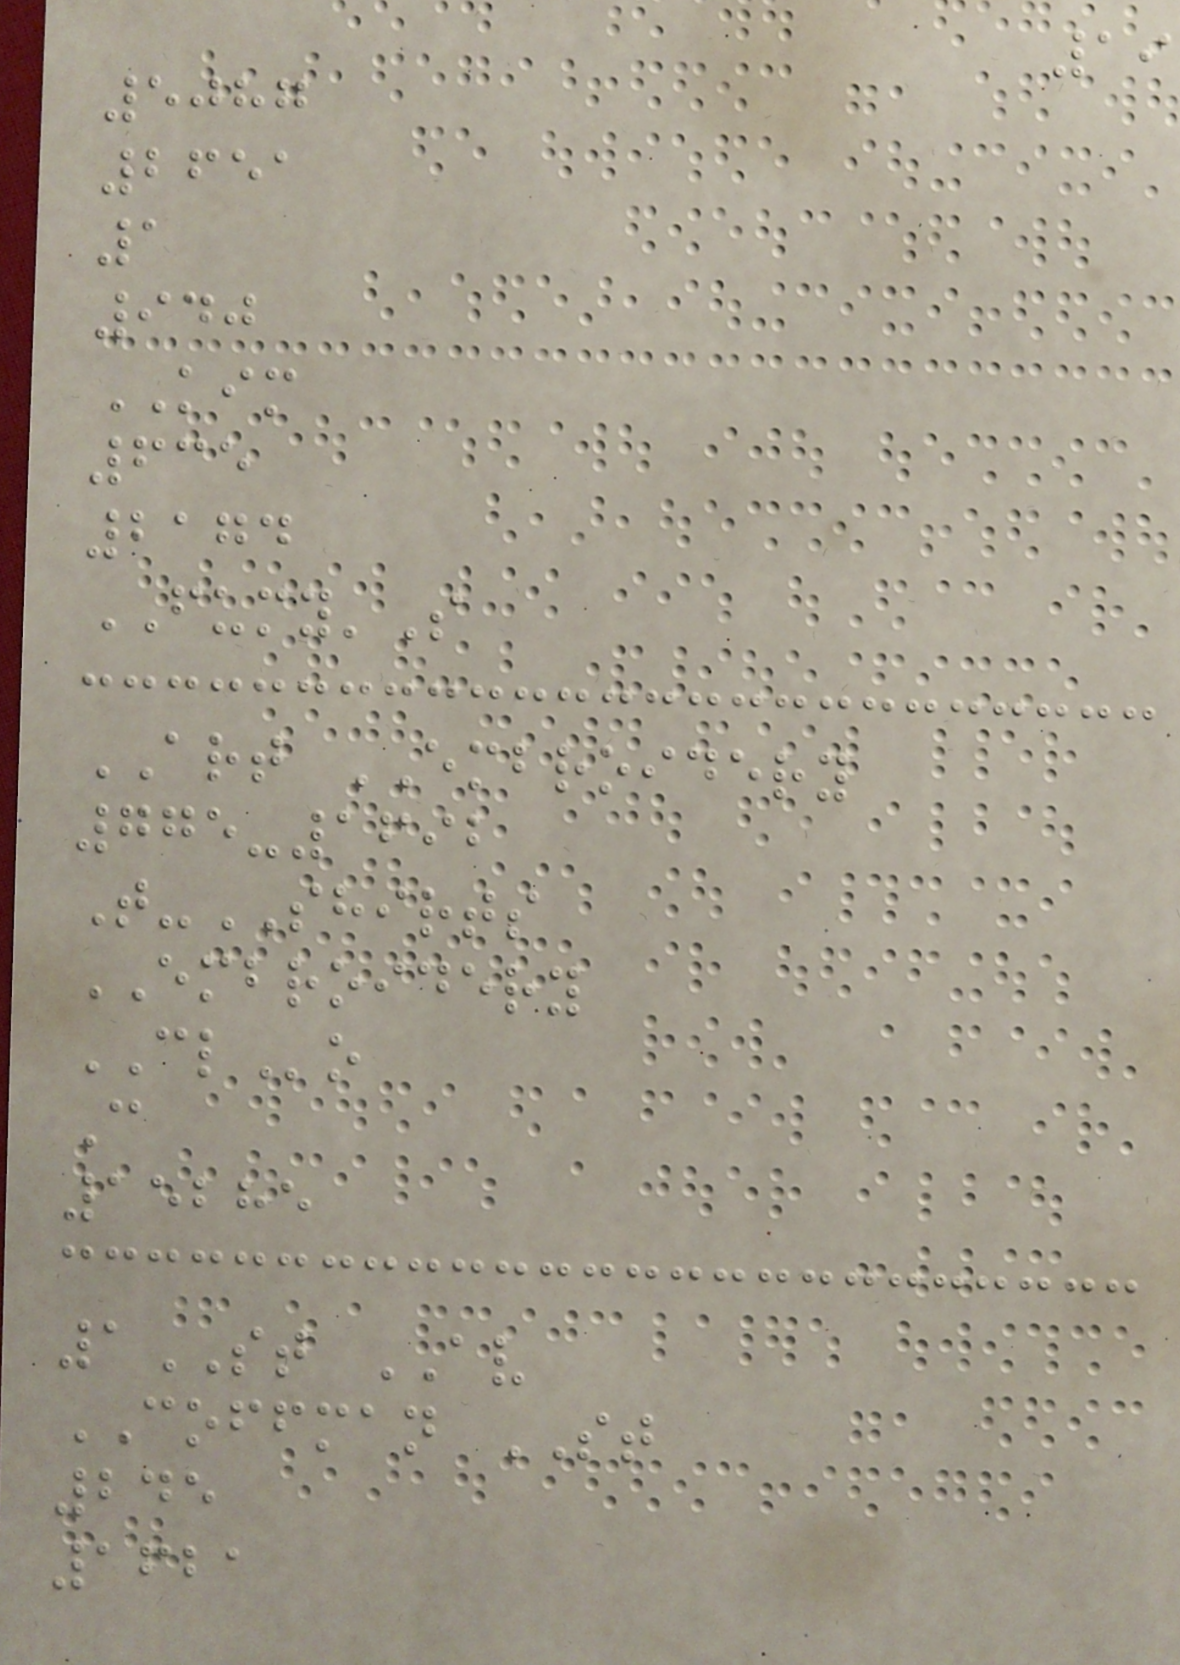19
5087
2651
1
940
KIM
635
2174
FUMY'S
ART EMBROIDERY
775-1692
T-SHIRTS
EMBROIDERY
CLo
C
15285
1ST AV
COFFMAN ST
245
1621
